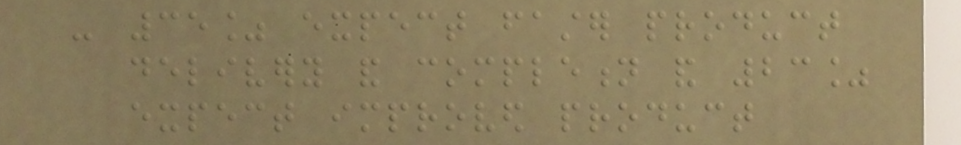- 35% expect faster product
delivery and completion and 23%
expect improved product
